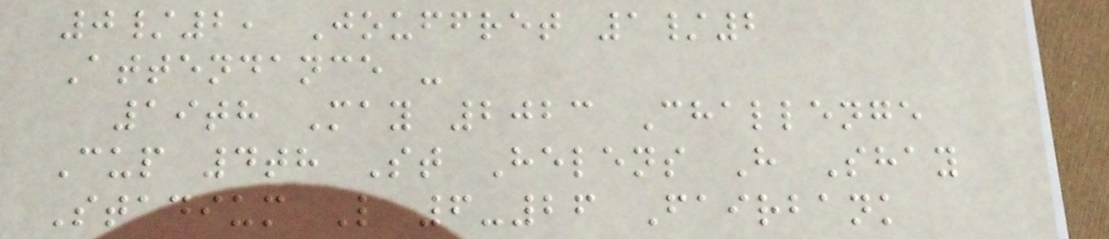0/2, Jouffret 1/2
Attendance -
19th May 2023 Challenge
Cup 4th St Helens H Shay
Stadium L 6-26 Fairbank
